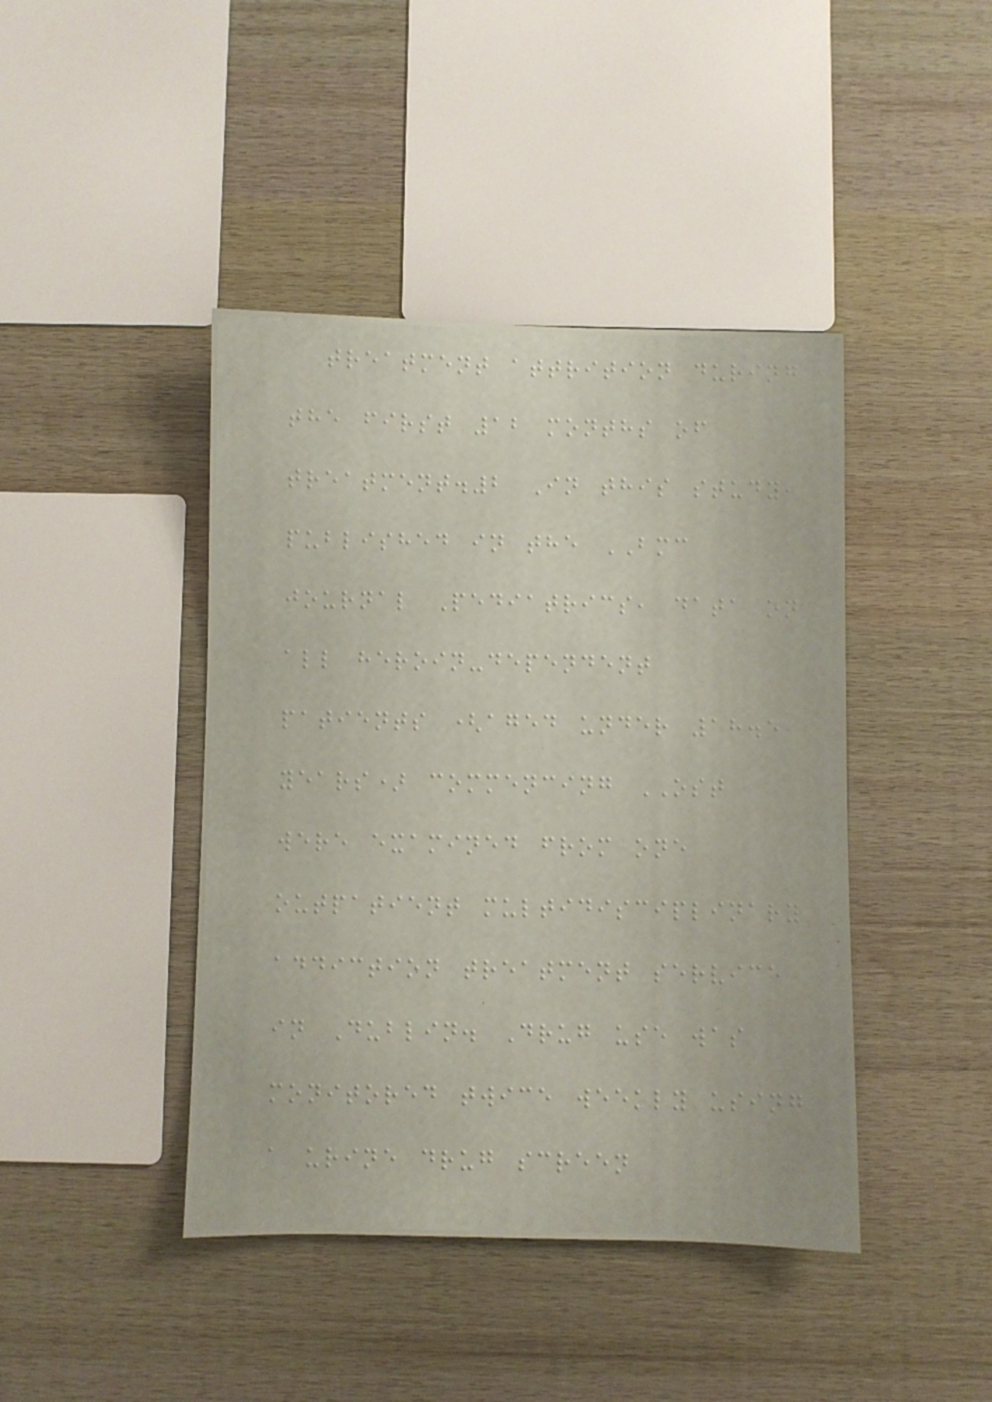treatment attrition during
the first 12 months of
treatment.2 In this study,
published in the BMC
journal Pediatrics, data on
all heroin-dependent
patients (aged under 18.5
years) commencing OST
were examined from one
outpatient multidisciplinary
addiction treatment service
in Dublin. Drug use was
monitored twice weekly using
a urine drug screen
